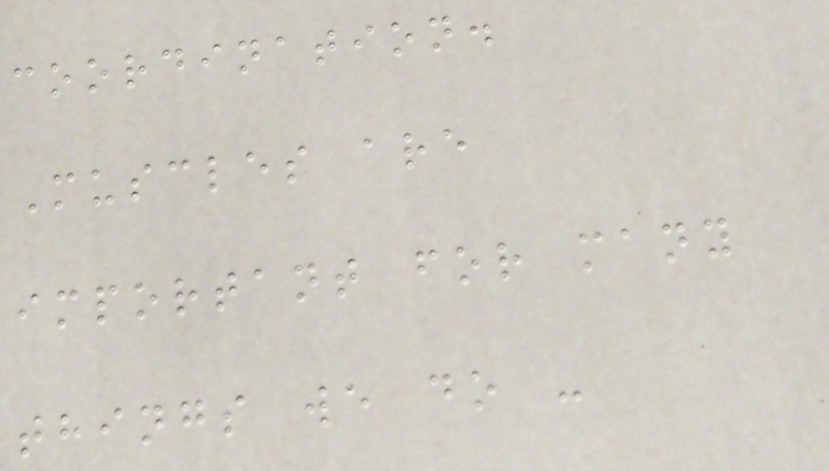coordination.
Muscles are
important for many
things we do -
